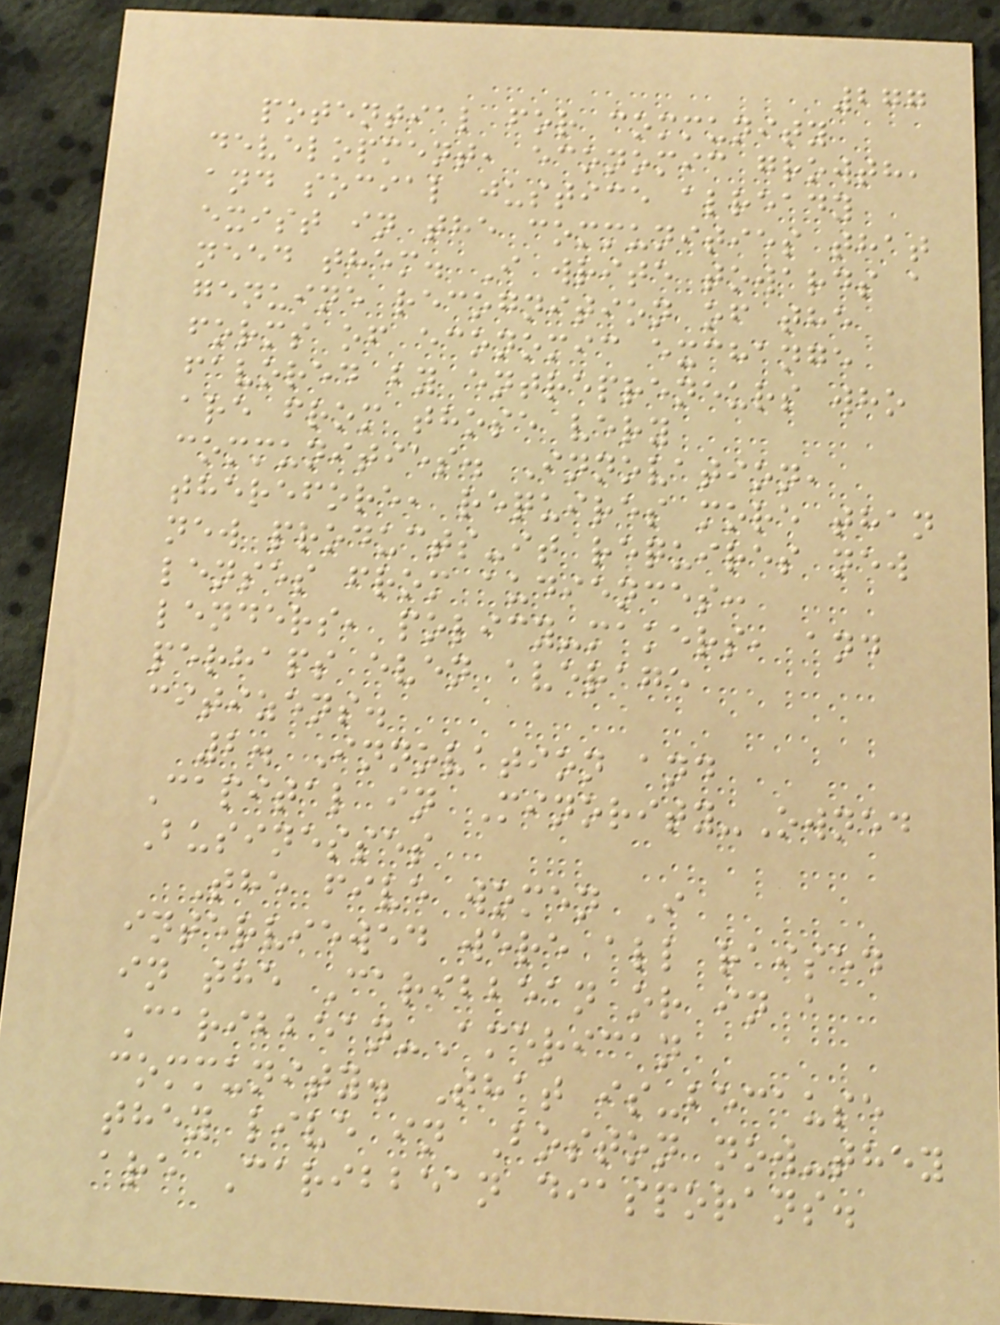277
potential for community
development, economic growth,
and social justice already
exist in the communities that
need them. I write towards a
genuine recognition of the
forms of economic exchange
favored by entrepreneurs who
are from those very
communities. Innovation,
therefore, requires more than
new products-it requires new
lenses from audiences:
lenders, policy-makers, and
perhaps even average
citizens.
2. Innovation and
Capital in Minority-Owned
Businesses
The five women I
interviewed were all raised
in the Caribbean or in a
Caribbean-American
community. That is-because
they live in Boston now-they
are Caribbean diasporans.
